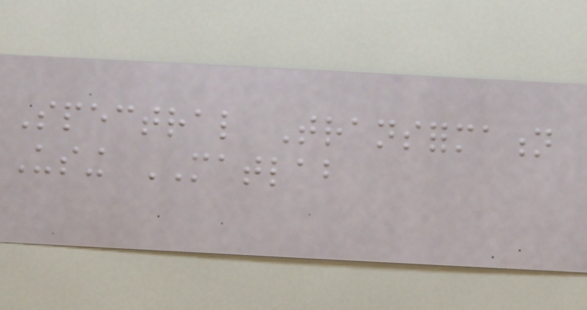Spectral Transformation
Using MATLAB
